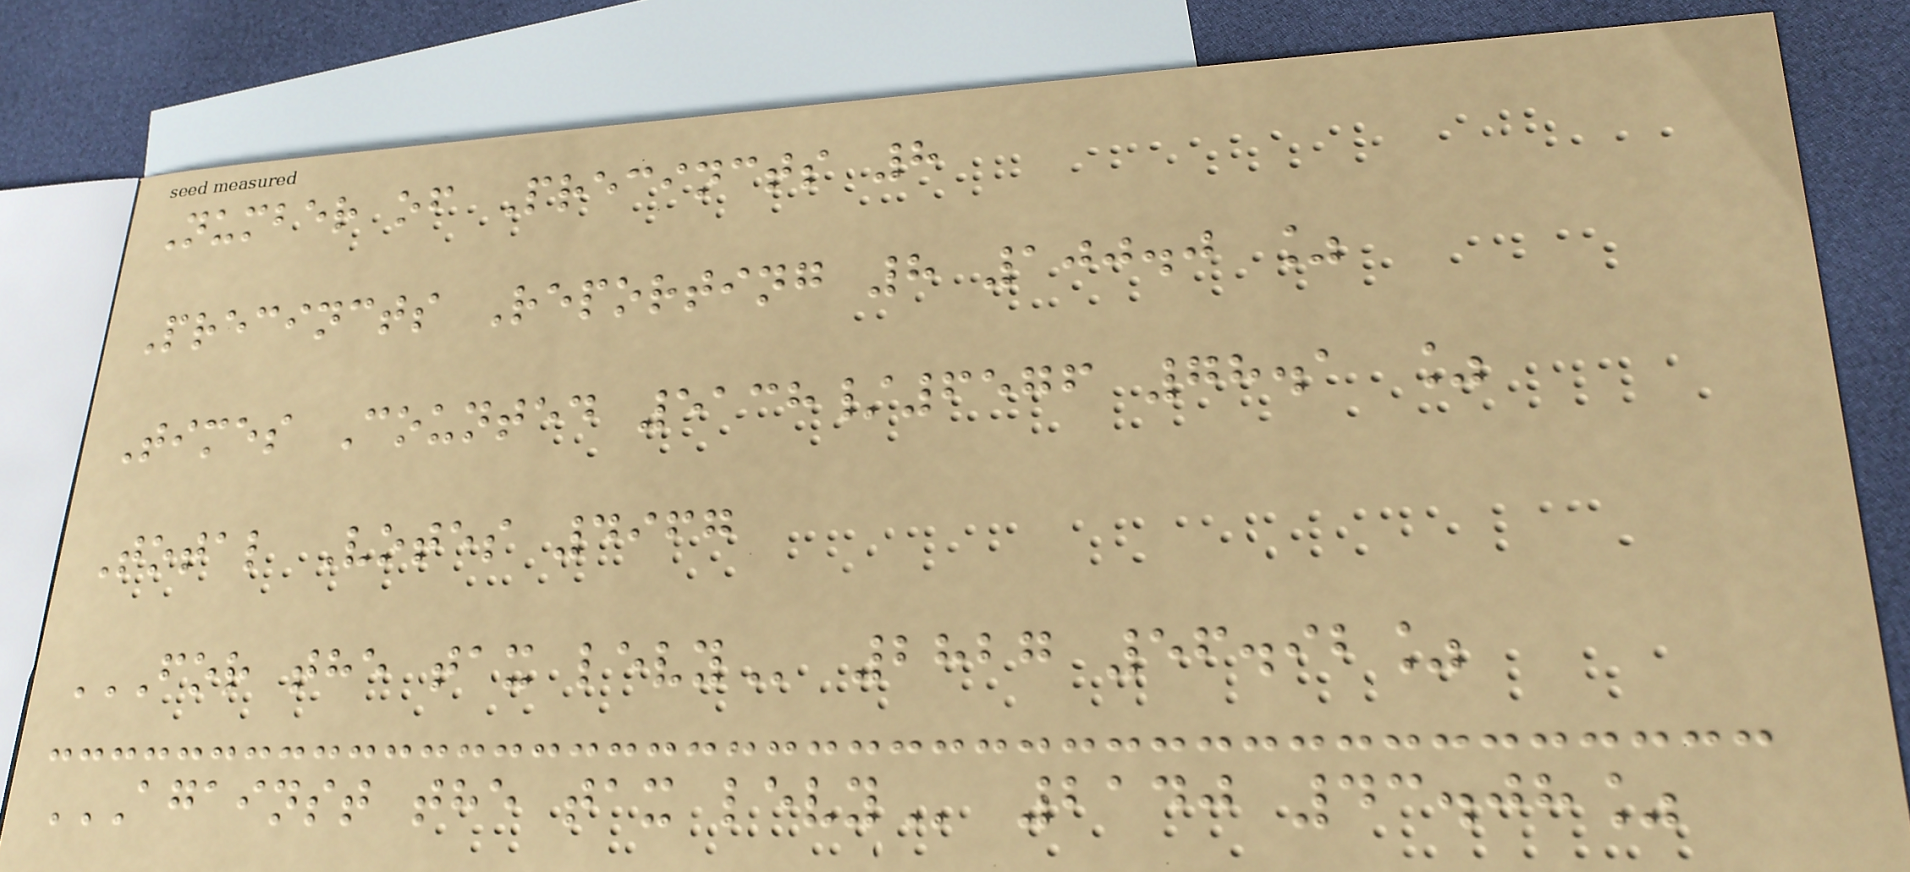Number of Precincts 8
Precincts Reporting 8 100.0 %
Times Counted 5138/6576 78.1 %
Total Votes 4967
FOR THE TAX LEVY 2827 56.92%
AGAINST THE TAX LEVY 2140 43.08%
